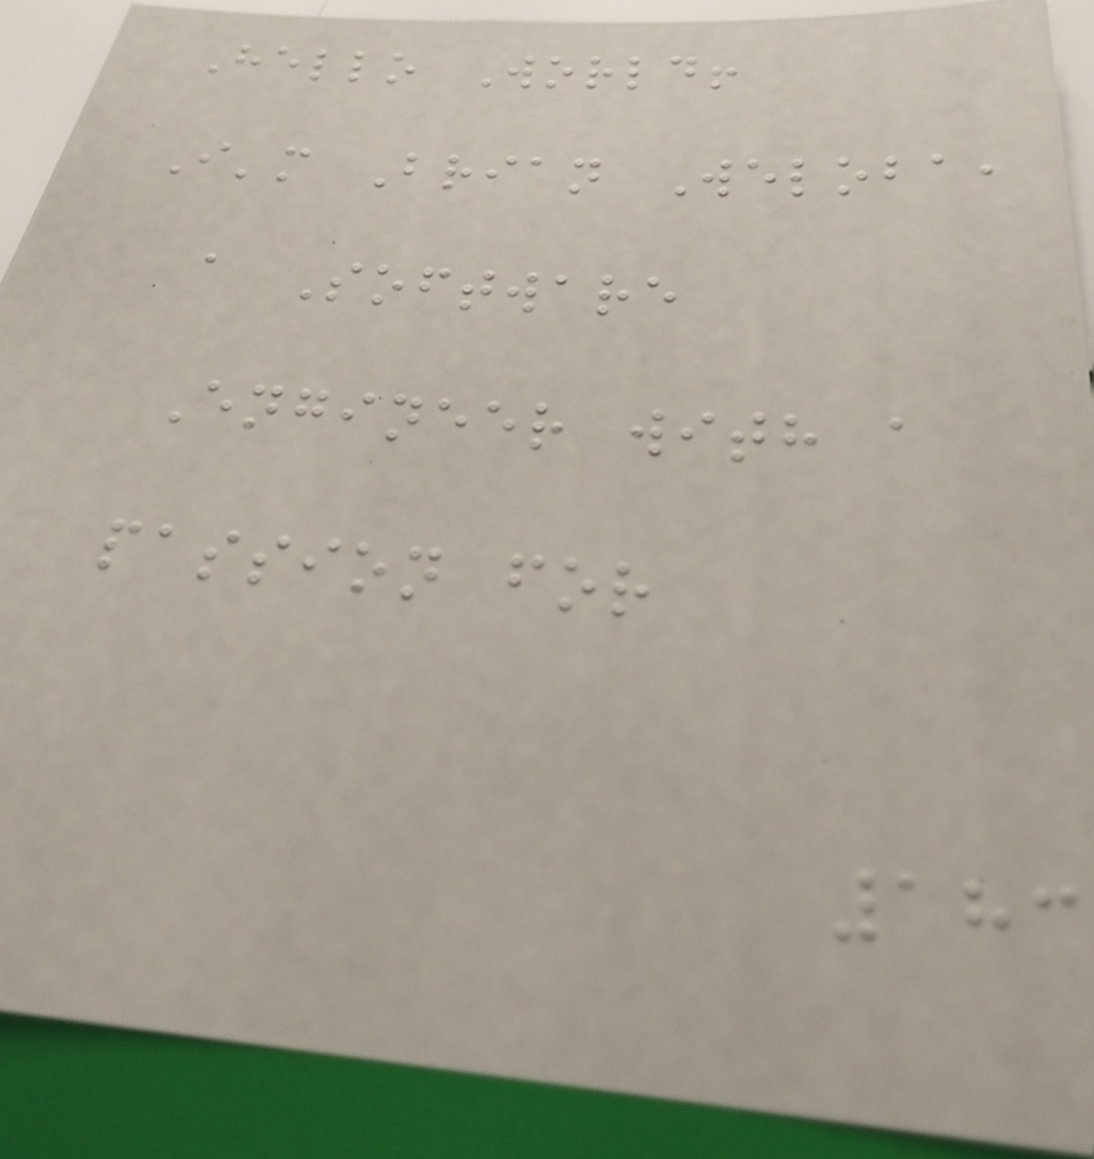Hello World!
I'm Brian Weloba,
a Software
Engineer with a
passion for
183
